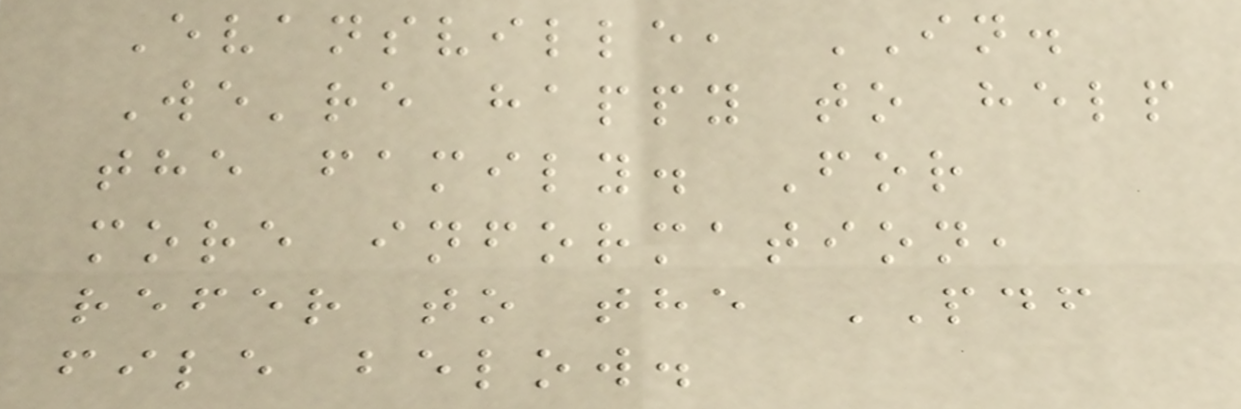Evansville, IN.
We're happy to help
the family. For
more information,
refer to the PDF
file below.
